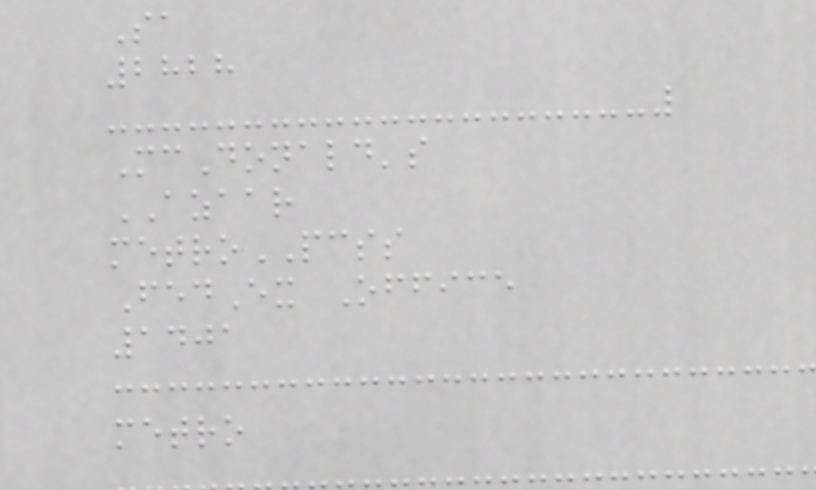Sa
2828
McDonald's
AZAAR
metroPCSS
FedEx Office
1401
metro
